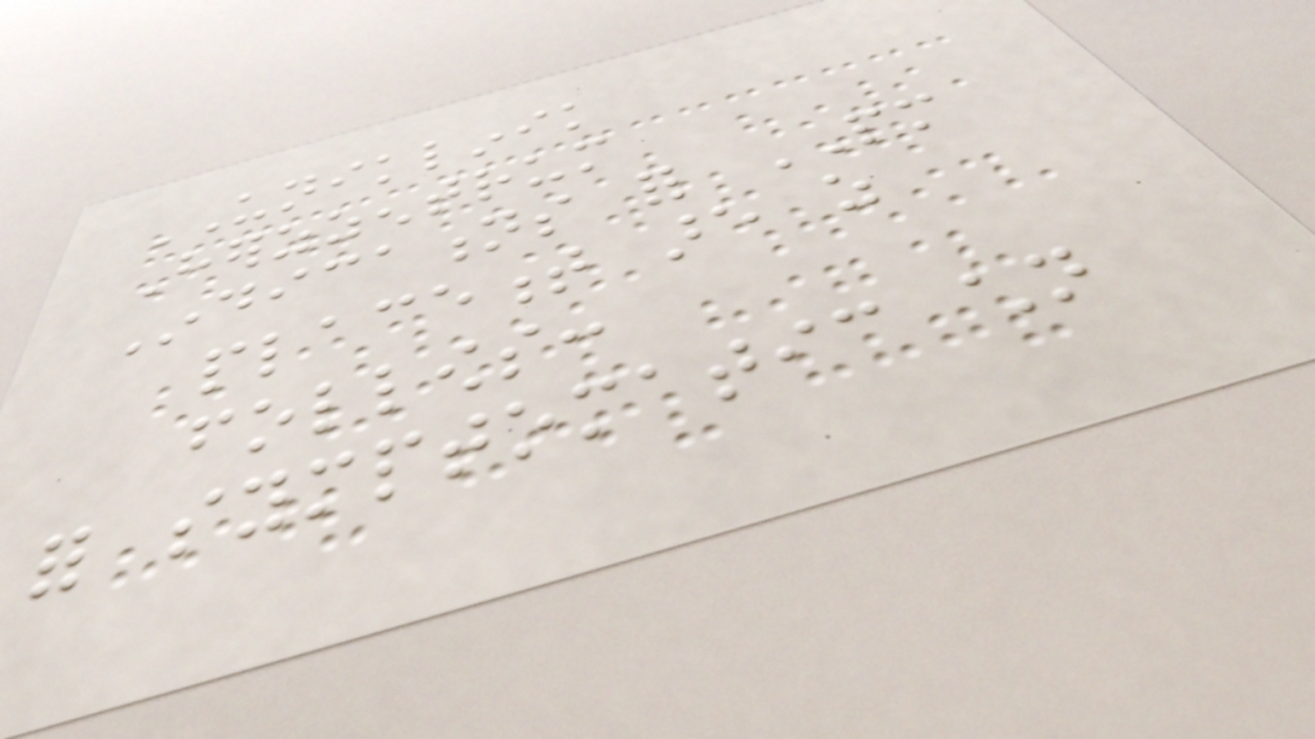UNIKLINIK
Herzzentrum
Indications for PM
placement are as
follows:
for symptomatic children
